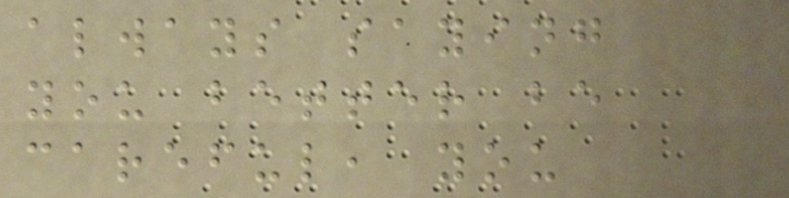always saying
you better be
careful, you
